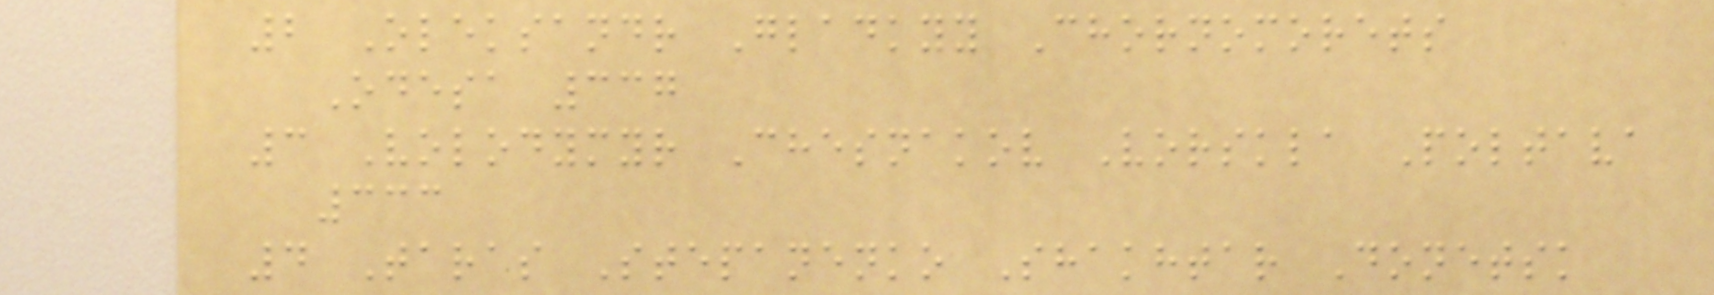2 Oleksandr Gladkyy Chornomorets
Odesa 337
3 Volodymyr Chesnakov Vorskla Poltava
333
4 Taras Stepanenko Shakhtar Donetsk
